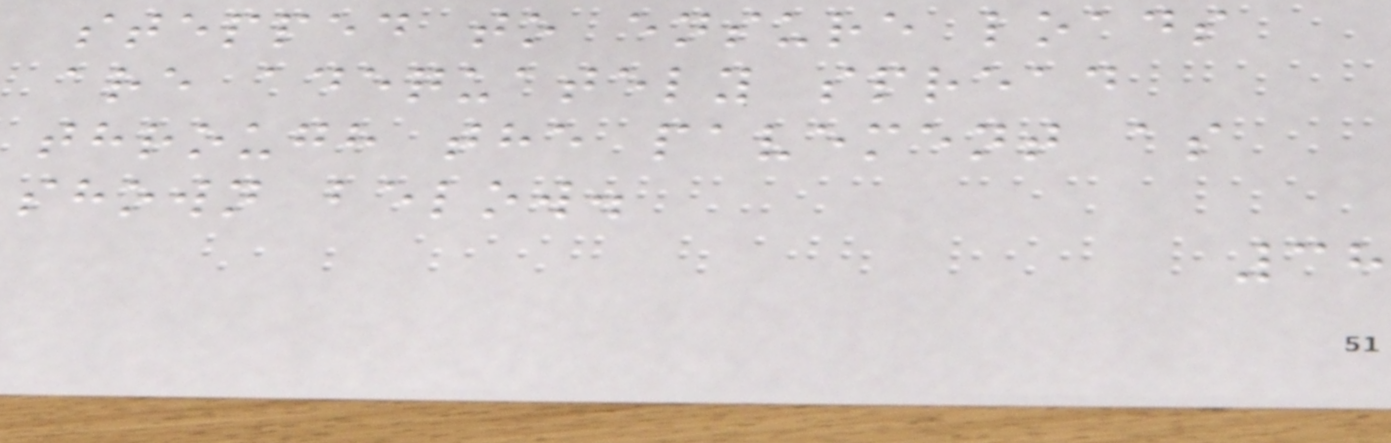stepped to ensure loads
are adequately spread
through the pavement as
shown below.
38
